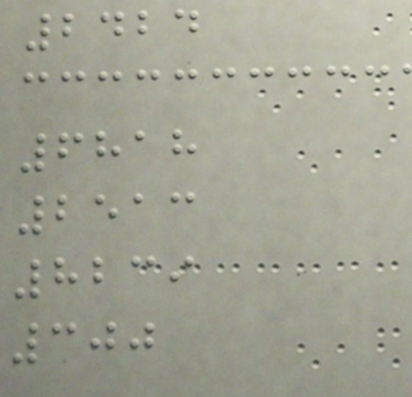2424
6818
2513
8239
300
